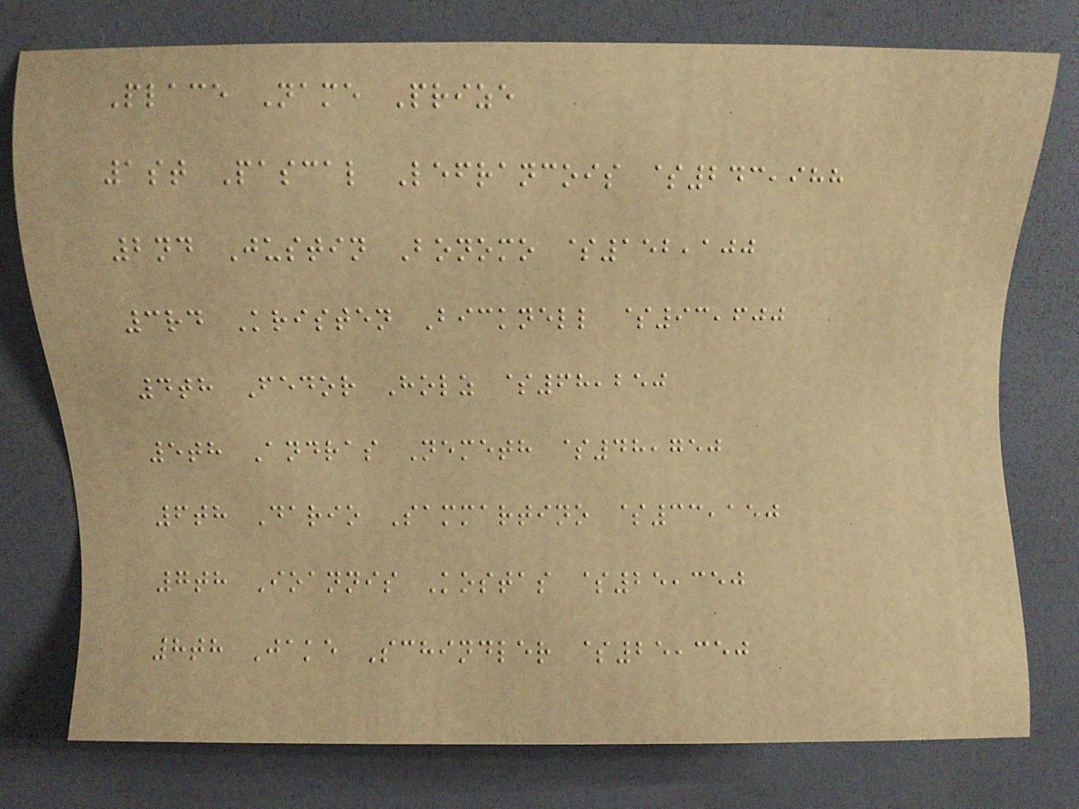Place Name Prize
1st Pascal Lefrancois $243,988
2nd Justin Bonomo $152,100
3rd Kristen Bicknell $93,600
4th Fedor Holz $68,250
5th Andras Nemeth $48,750
6th Dario Sammartino $33,150
7th Ioannis Kostas $25,350
8th Jake Schindler $25,350
